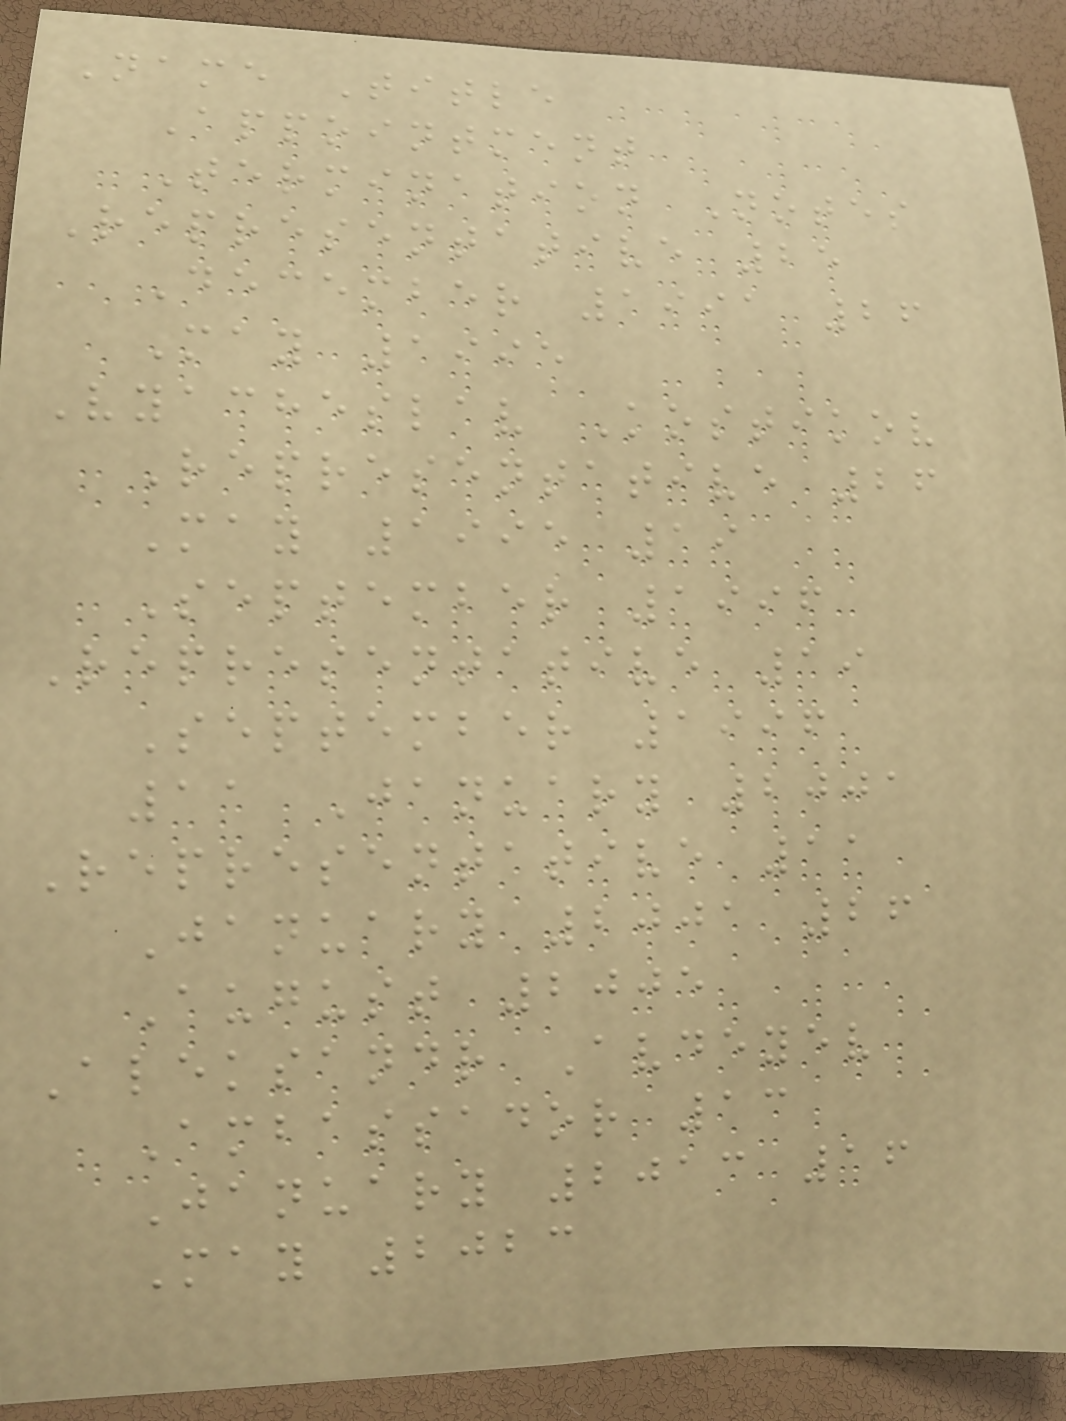Name Title
Appointment
Termination Notes
Representative 25
December 1991 26
May 1995
Vyacheslav Kostikov
Representative 26
May 1995 19
September 1996
Representative 19
September 1996
11 January 2001
Representative 11
January 2001 26
August 2005
Aleksandr Avdeyev
Ambassador 13
January 2013 16
May 2023
